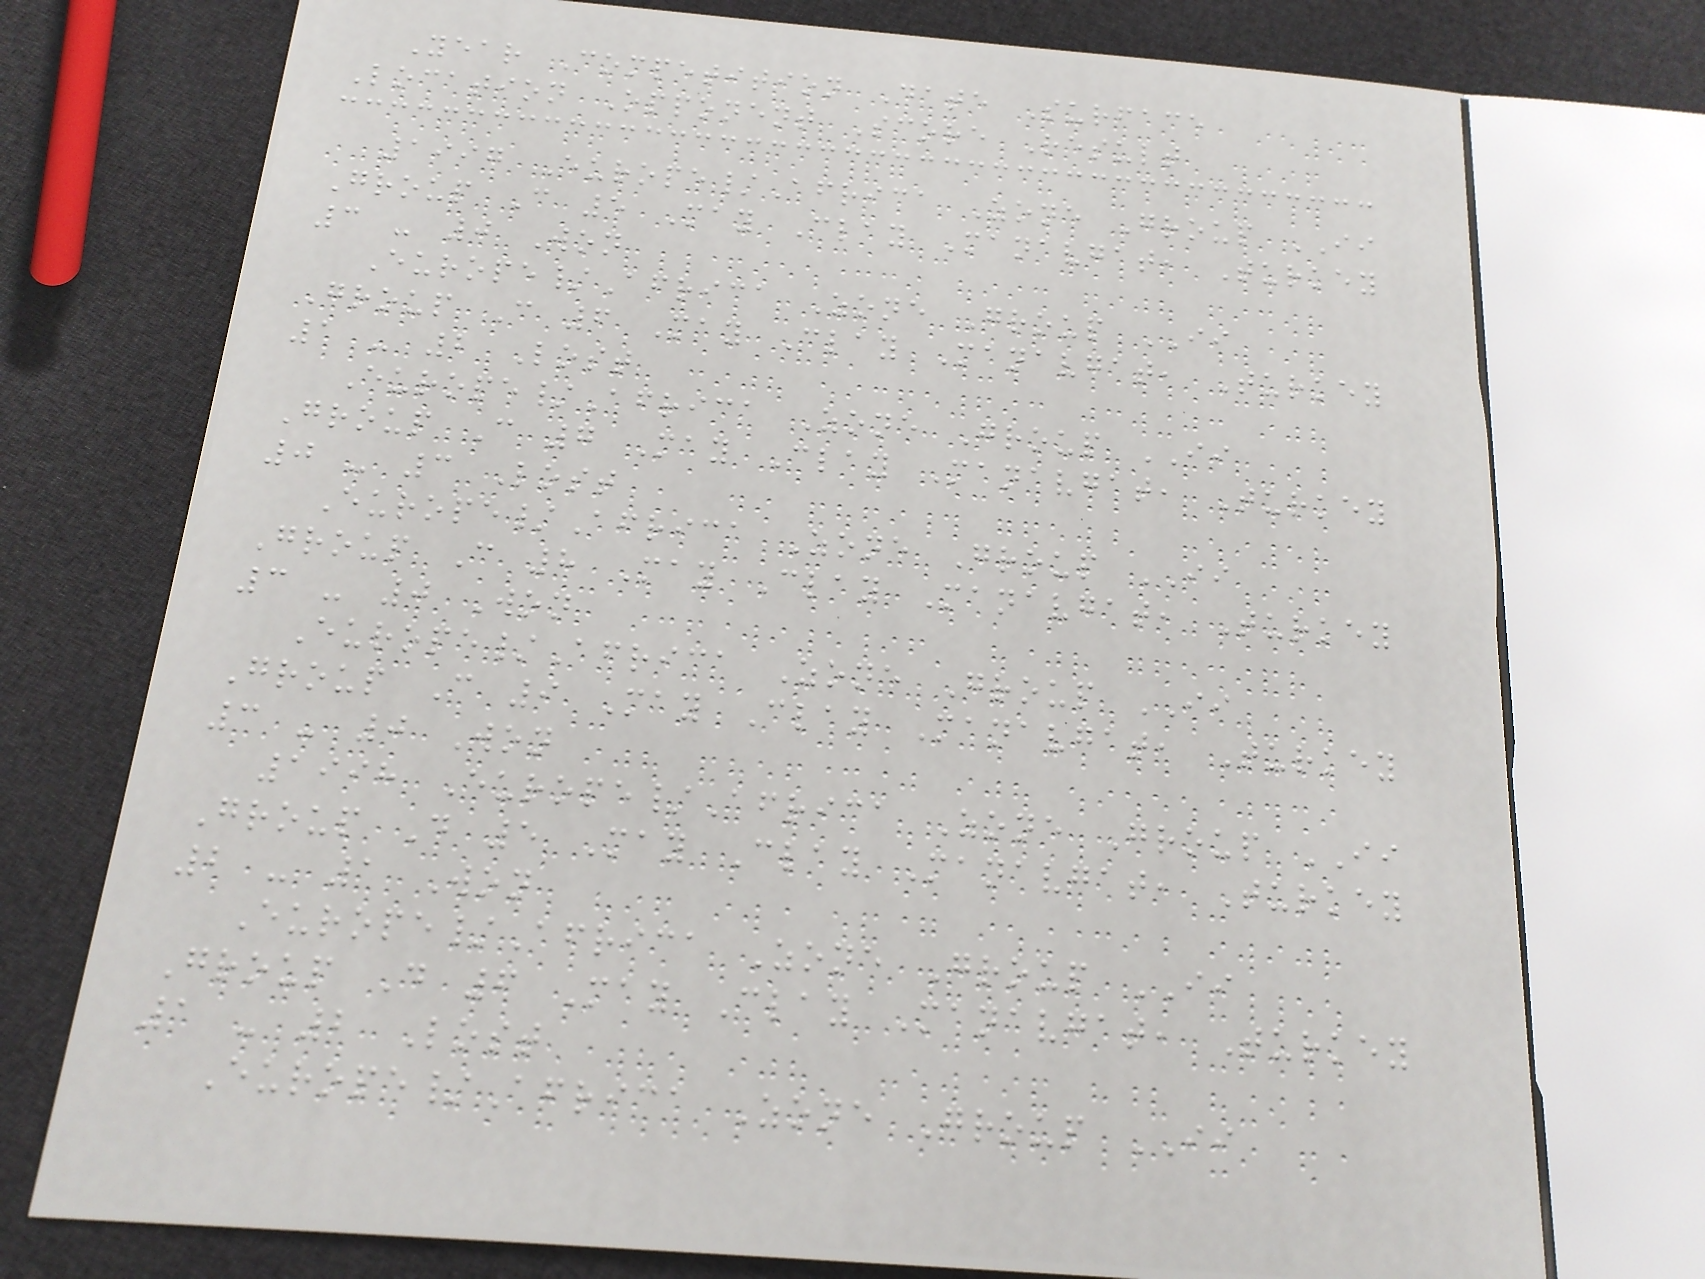Year Competition Date Surface
Location Opponent Score Result
1997 Europe/Africa Zone Group II
Group C 5 May Clay Manavgat, Turkey
3 - 0 Won
Europe/Africa Zone Group II
Group C 6 May Clay Manavgat, Turkey
1 - 2 Lost
Europe/Africa Zone Group II
Group C 7 May Clay Manavgat, Turkey
0 - 3 Lost
Europe/Africa Zone Group II
Group C 8 May Clay Manavgat, Turkey
3 - 0 Won
Europe/Africa Zone Group II
Group C 9 May Clay Manavgat, Turkey
3 - 0 Won
1998 Europe/Africa Zone Group II
Group D 5 May Clay Manavgat, Turkey
2 - 1 Won
Europe/Africa Zone Group II
Group D 6 May Clay Manavgat, Turkey
1 - 2 Lost
Europe/Africa Zone Group II
